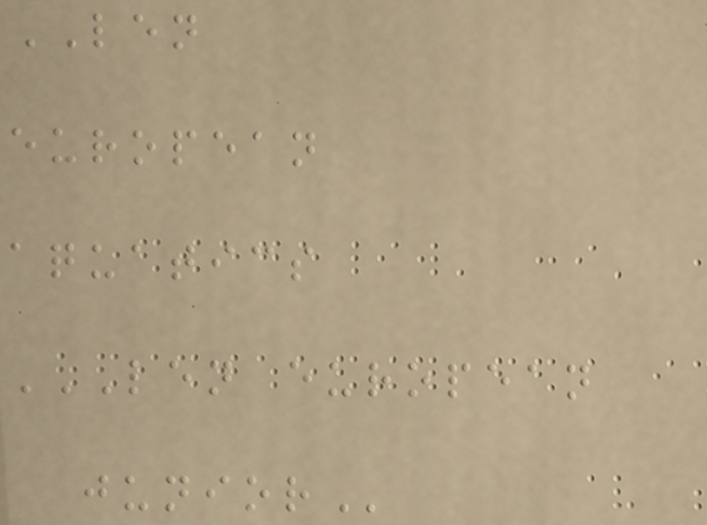LEN
european
aquatics
LEN EUROPEAN
JUNIOR
